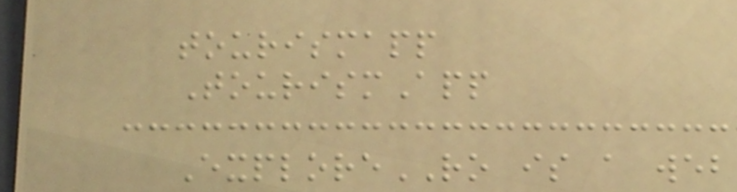tourismapp
TourismApp
ExploreRO is a web
